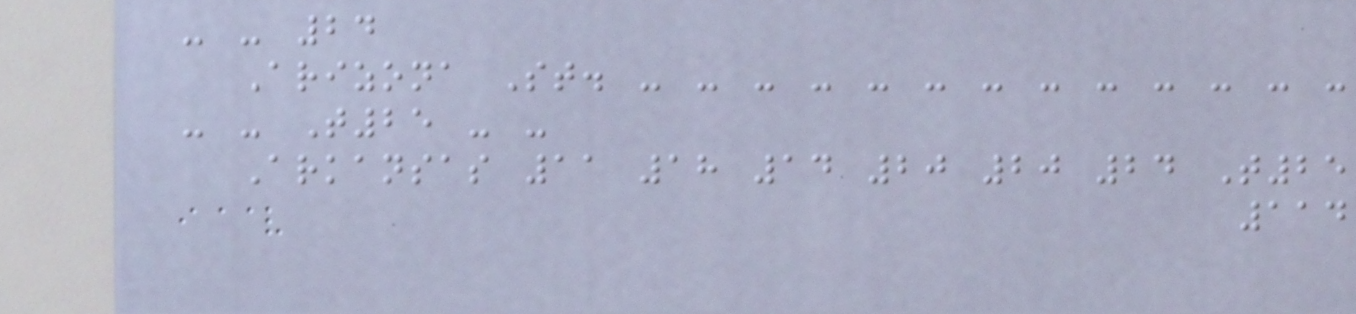- - 24
Arizona St. - - - - - - - - - - - - -
- - T25 - -
Arkansas 11 18 14 20 20 24 T25
114
